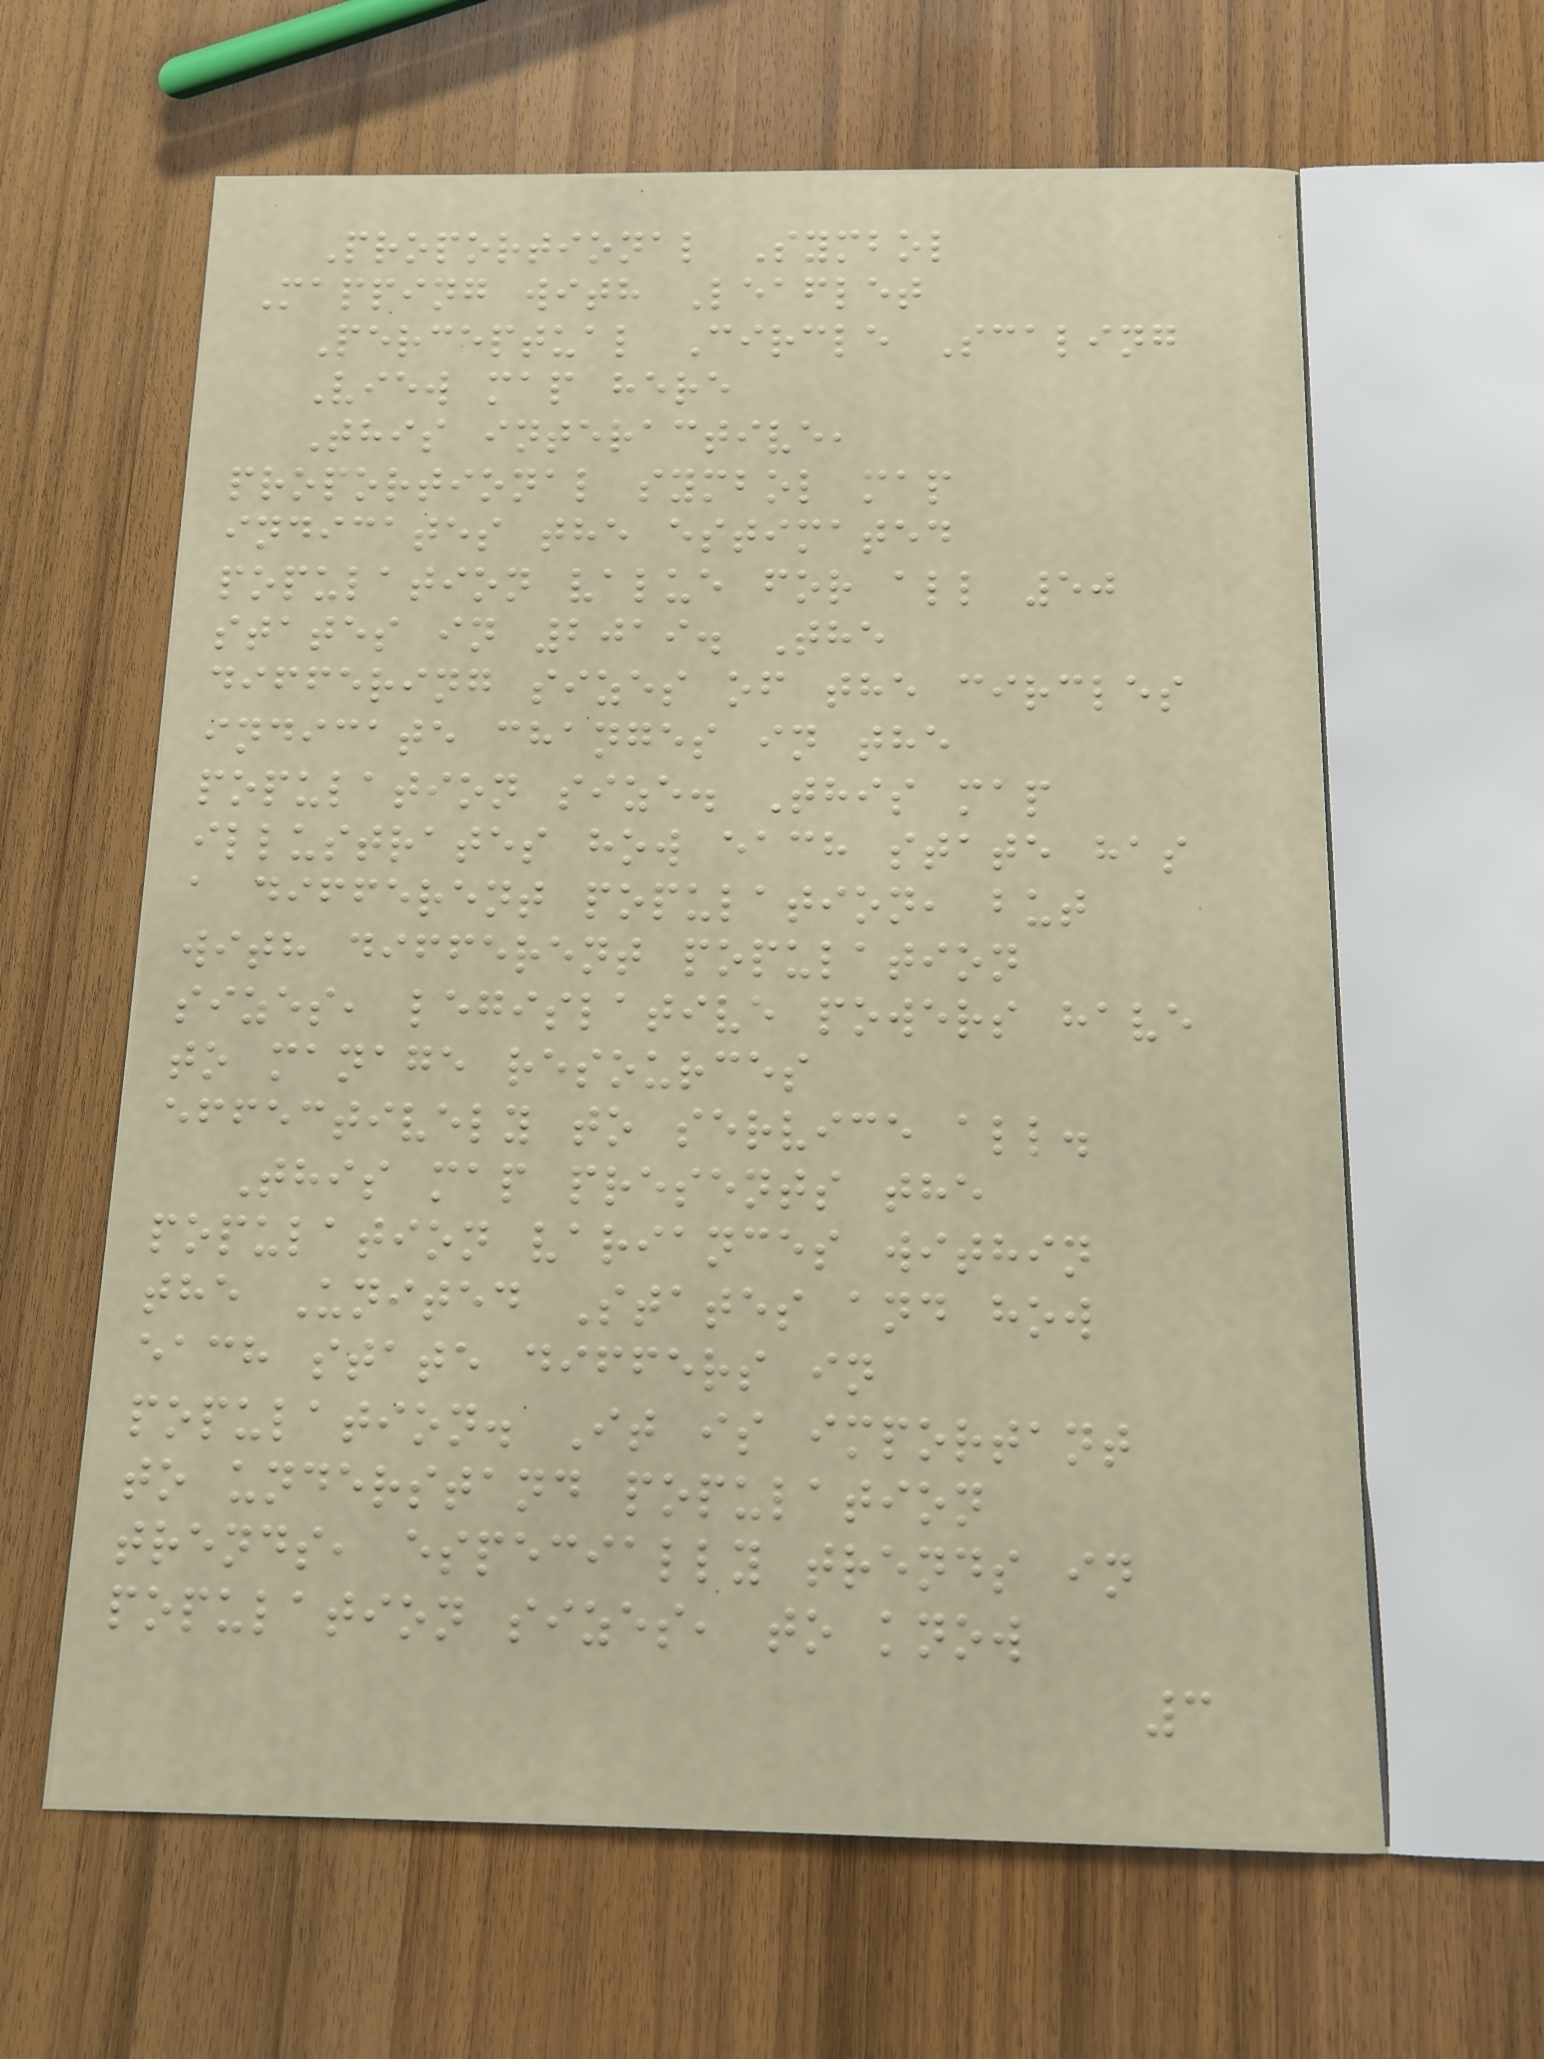Proportional Symbol
Mapping with Leaflet
Perceptual Circle Scaling
View map here
This interactive,
proportional symbol map
indicates the estimated
population value for all 50
states in 2019. The
differing sizes of the circles
indicate changes in the
population size. This map
illustrates how each state has
a different population, but
with different population
sizes, legislative powers have
to manage resources
effectively to service all.
This map presents the
population variances within
the United States and how
each state differs in
population. It is important
to understand population
trends, especially trends in
population sizes, to know
3
